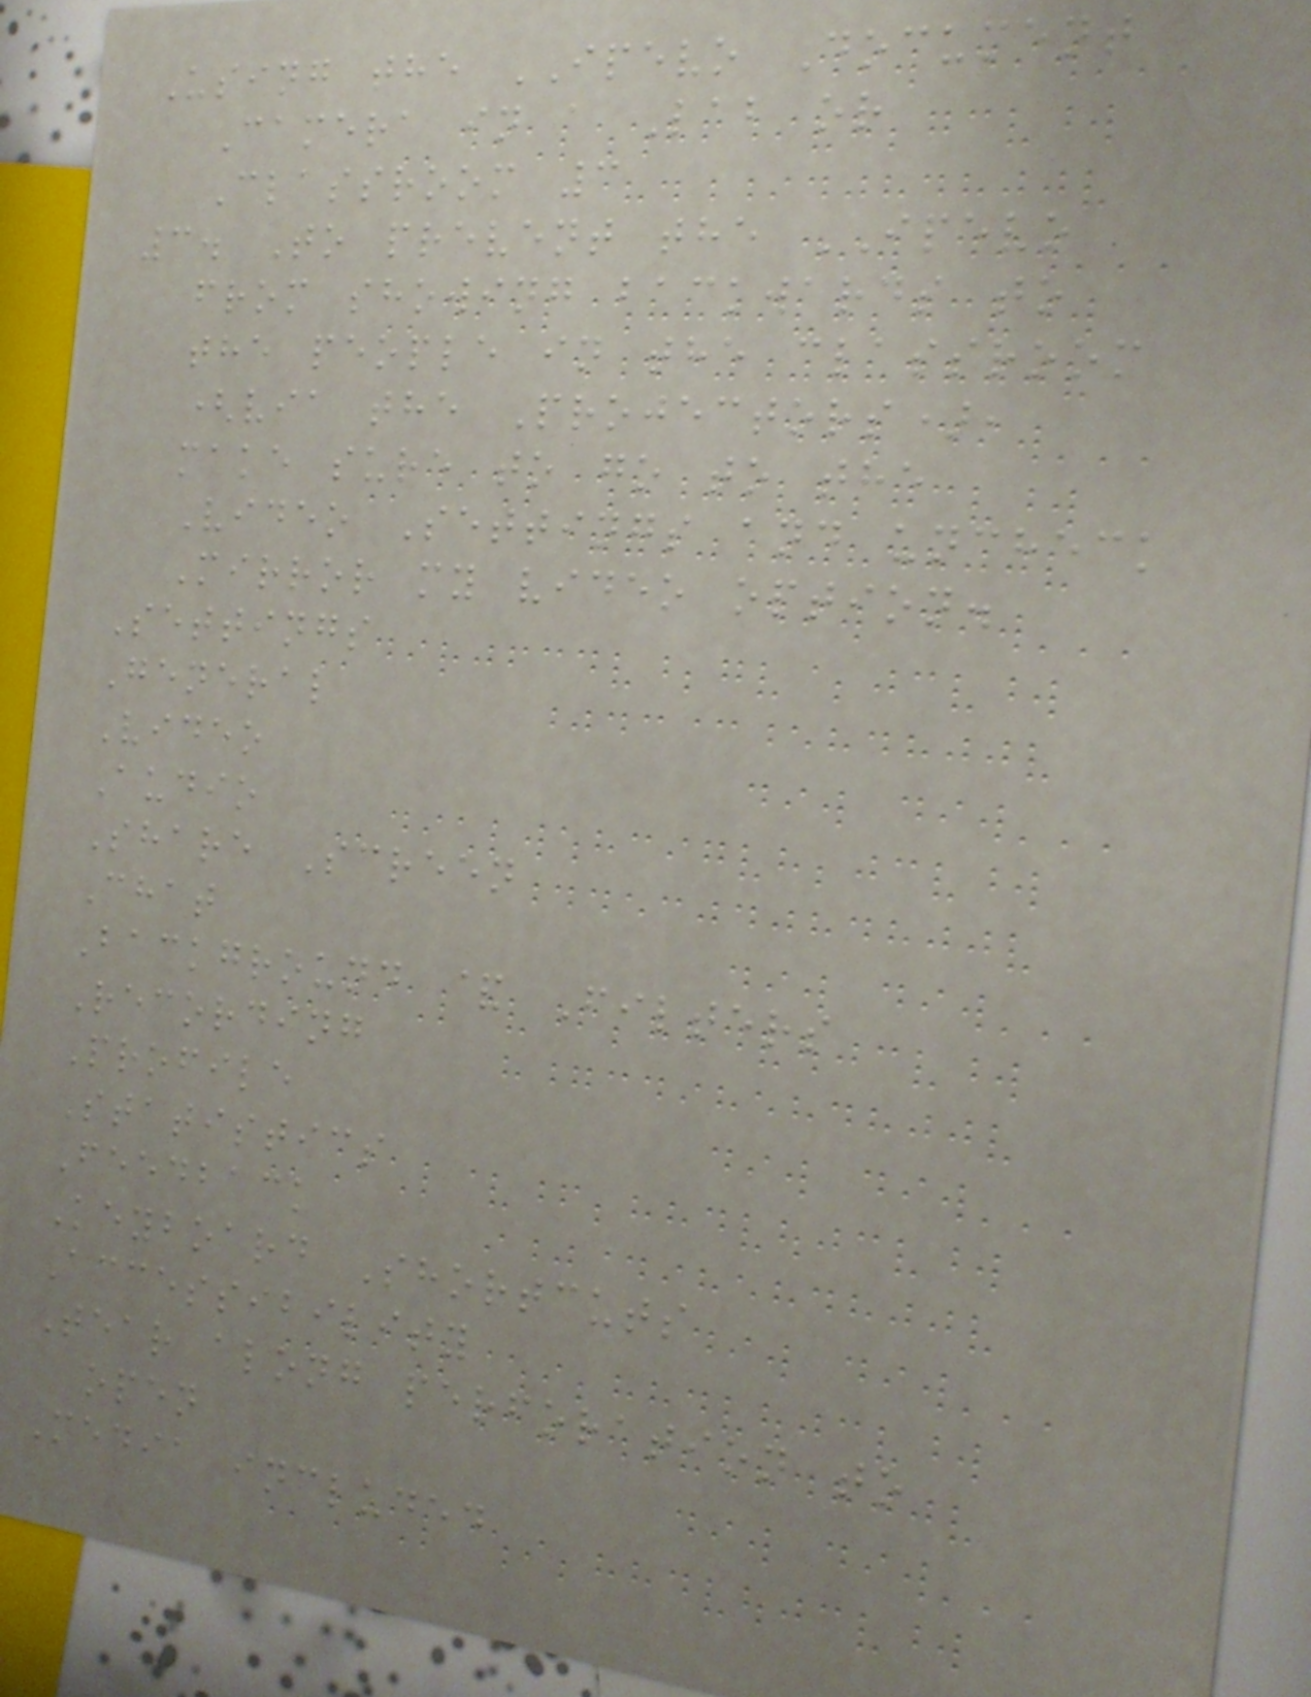Using the IPEVO Document
Camera in a Lab or
Classroom 3
3. To prevent the IPEVO
from showing backwards to
the people in the classroom
(via the Projectors),
make sure to go to the
Video Settings and uncheck
Mirror my video option.
Settings
General
Video
Audio
Share Screen
Chat
Background & Filters
Recording
Profile
Statistics
Feedback
Keyboard Shortcuts
Accessibility
Tear along perforation to
open
Media included
